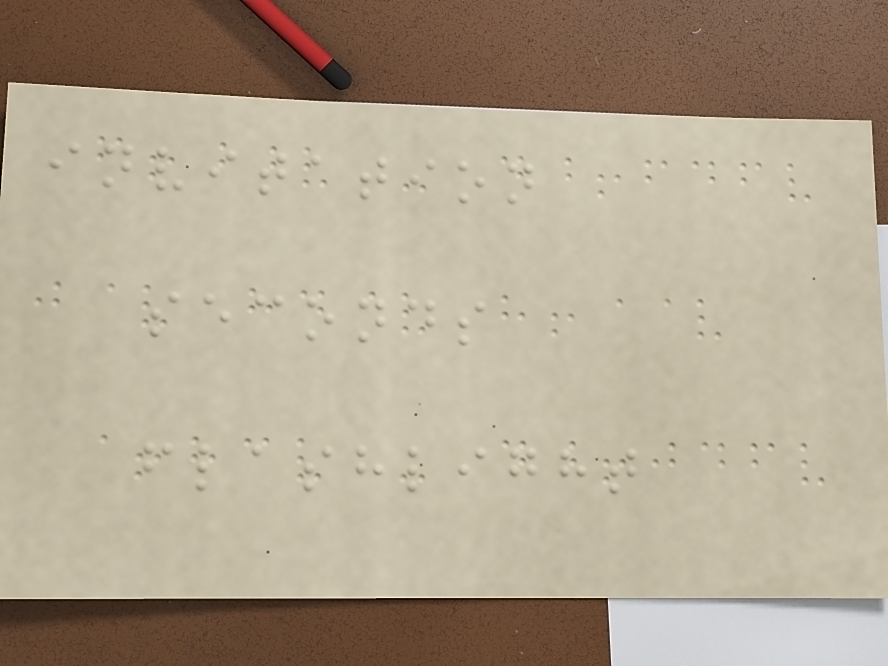invitation
seconds
flashlight
